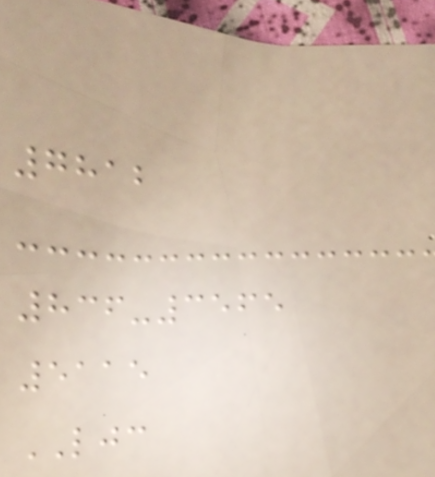7812
836-3565
5115
LJC
